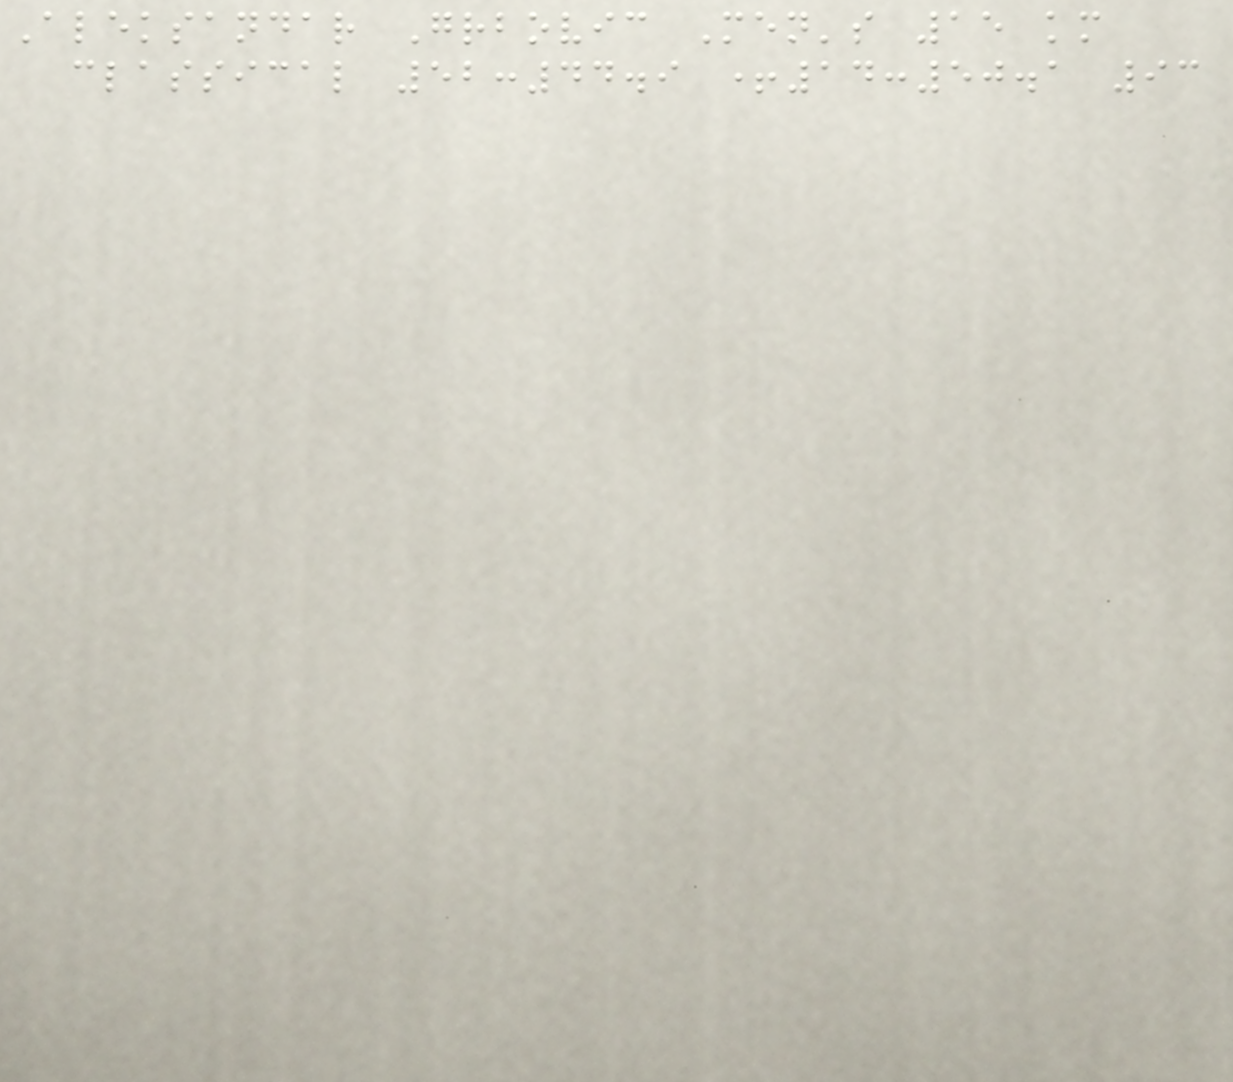Aleksandar Grbovic Men's 15 km
classical 52:44.9 +14:50.1 93
